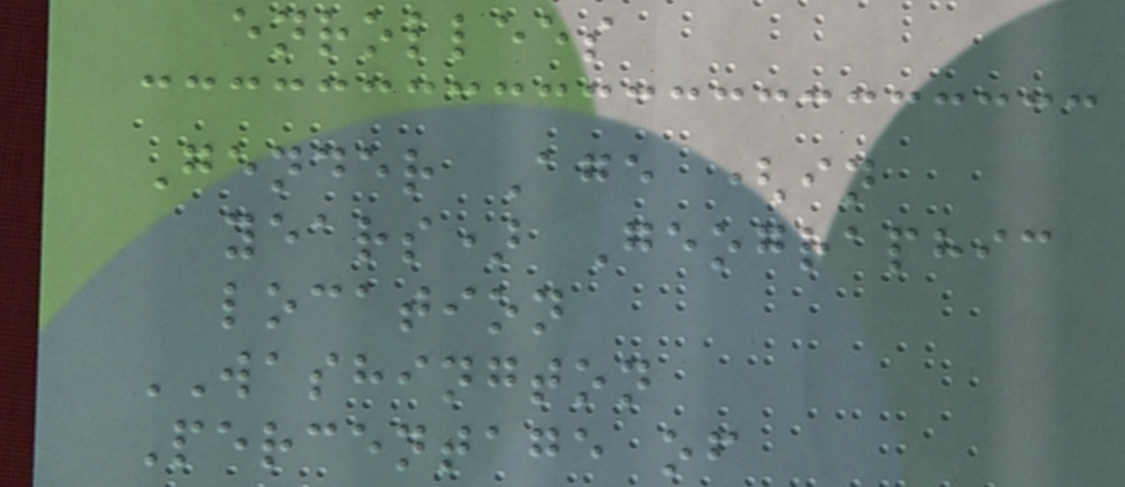enrollees
Gender Age (in
years) Geographic
location
WASHINGTON
Percentage of
